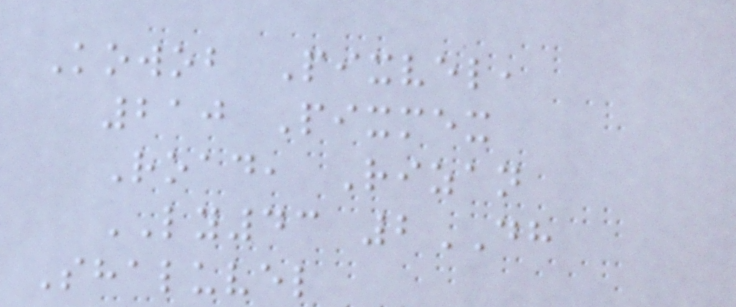Kowob Pixvel,
210 Pixmex
Road, Rizan
LY43 2DH
Shaluvel
